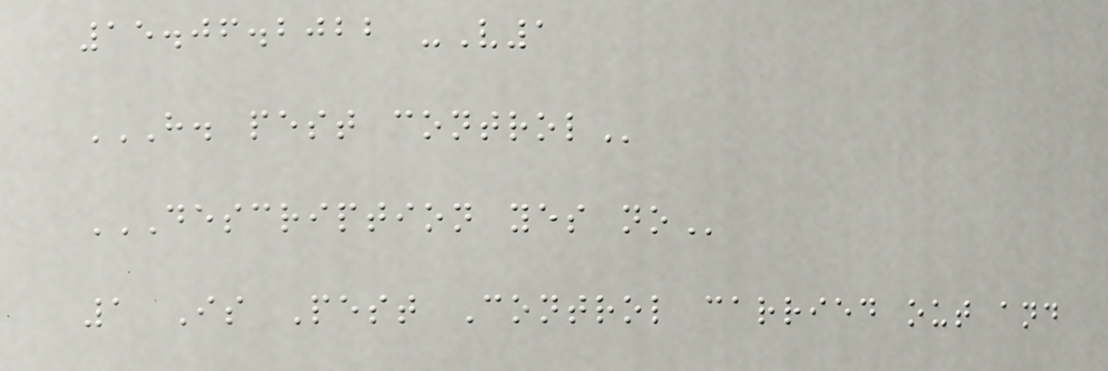15.06.2022 -V1
H. PEST CONTROL
DESCRIPTION YES NO
1 Is Pest Control carried out and
